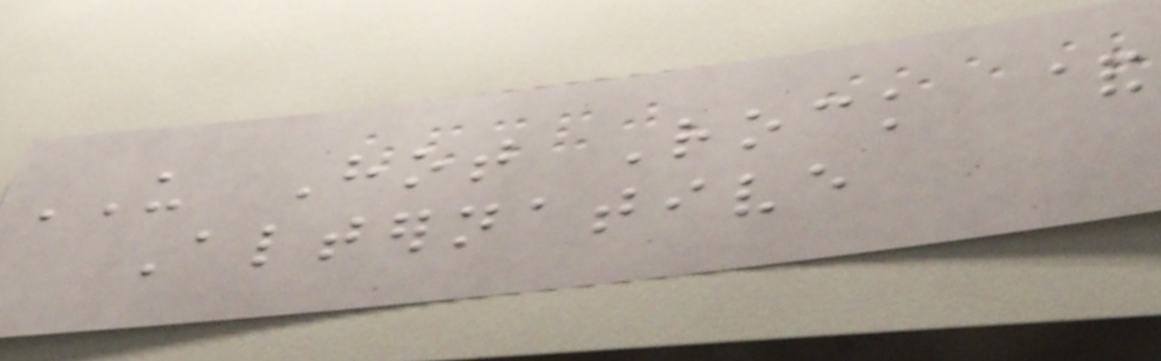US Hot Rock &
Alternative
